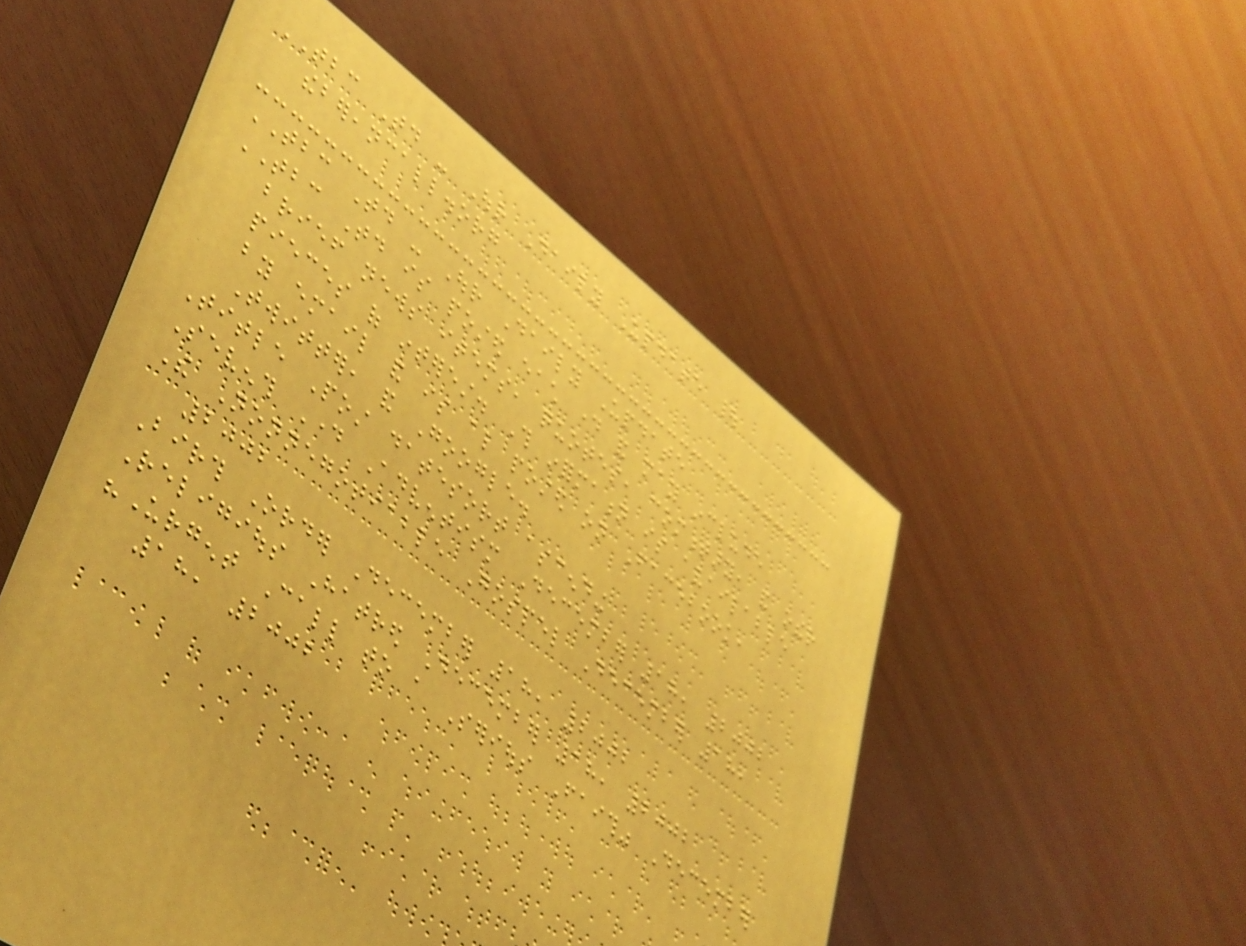TBC Today - Our Daily Update |
thebereancall.org
TBC Today - Our Daily Update
TBC Today is posted each day and may include
brief news items, quotes, commentary, and other
pieces of interest. This information is available
by email and is also posted on Facebook,
Twitter, and Google.
Title Post datesort ascending
Seventh Day Adventism December 18, 2002
The Nonnegotiable Gospel December 18,
2002
Birth Order December 18, 2002
Religious Hatred December 18, 2002
"Urgent Call to a Serious Faith" December
18, 2002
